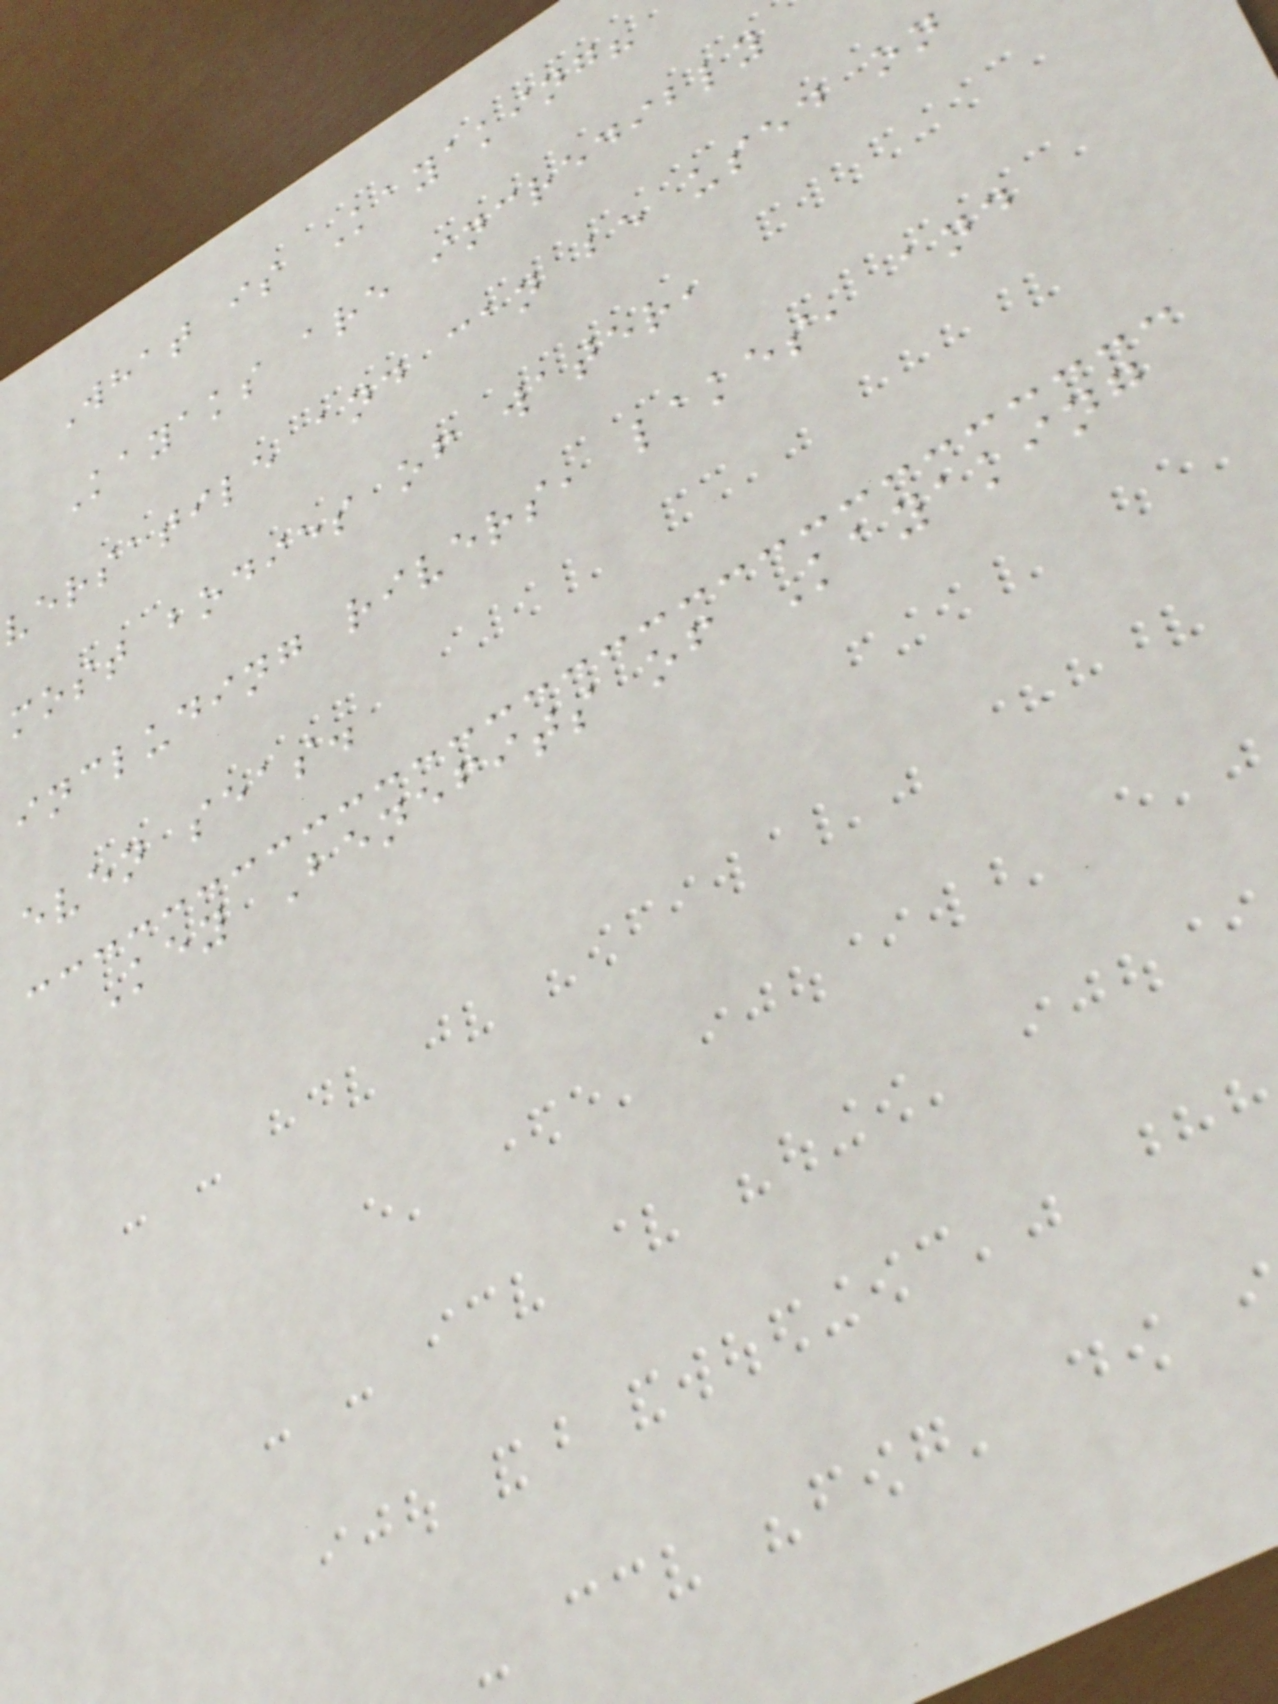What is Kayaking?
Kayaks are incredibly
versatile and can be used on
most bodies of water,
including rivers, lakes, and
even seas.
Key Benefits of Kayaking
